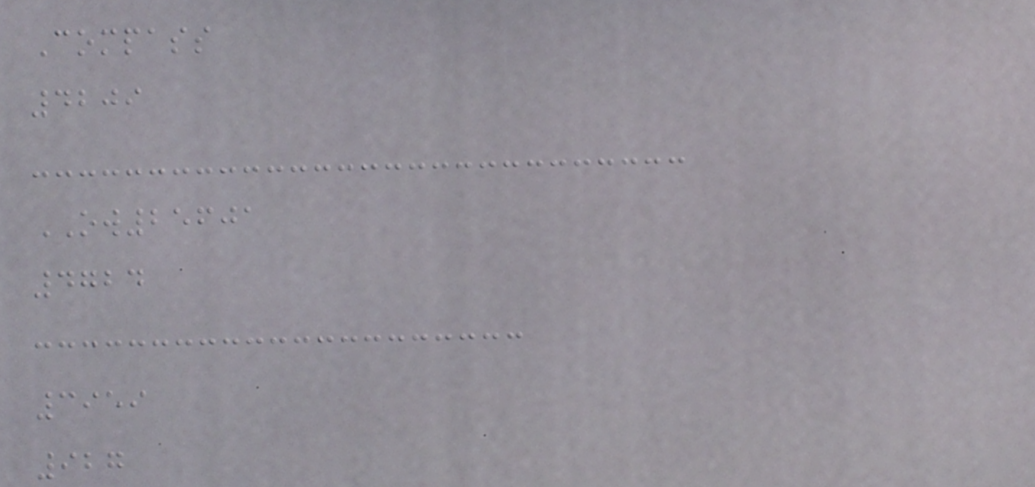Compass
4209
OW25601
4724
3959
927
